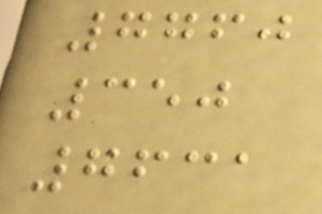7760
350
7631
